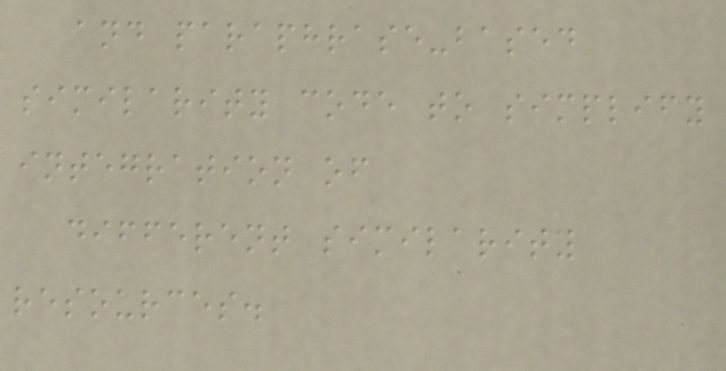and paraphrase-based
similarity code to simplify
integration of
different similarity
resources.
